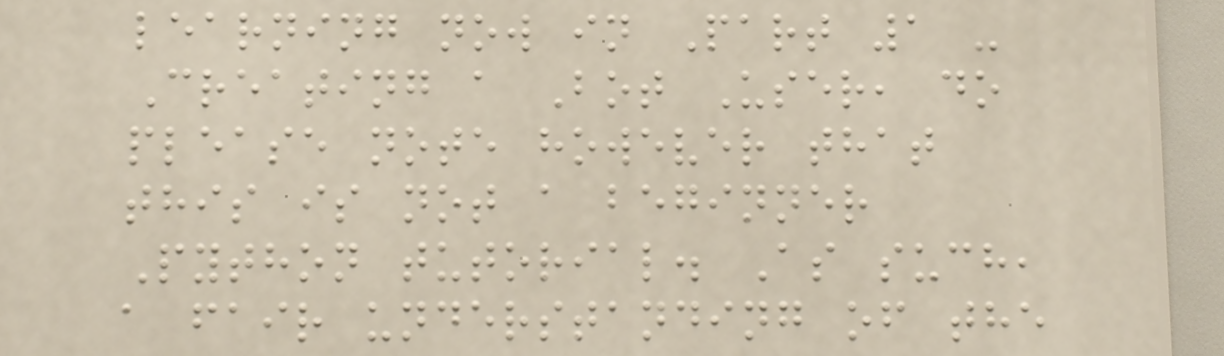learning now in Part 1 -
Creating a Bot User, do
please note however that
this is not a beginner
Python tutorial. As such,
a fair understanding of the
